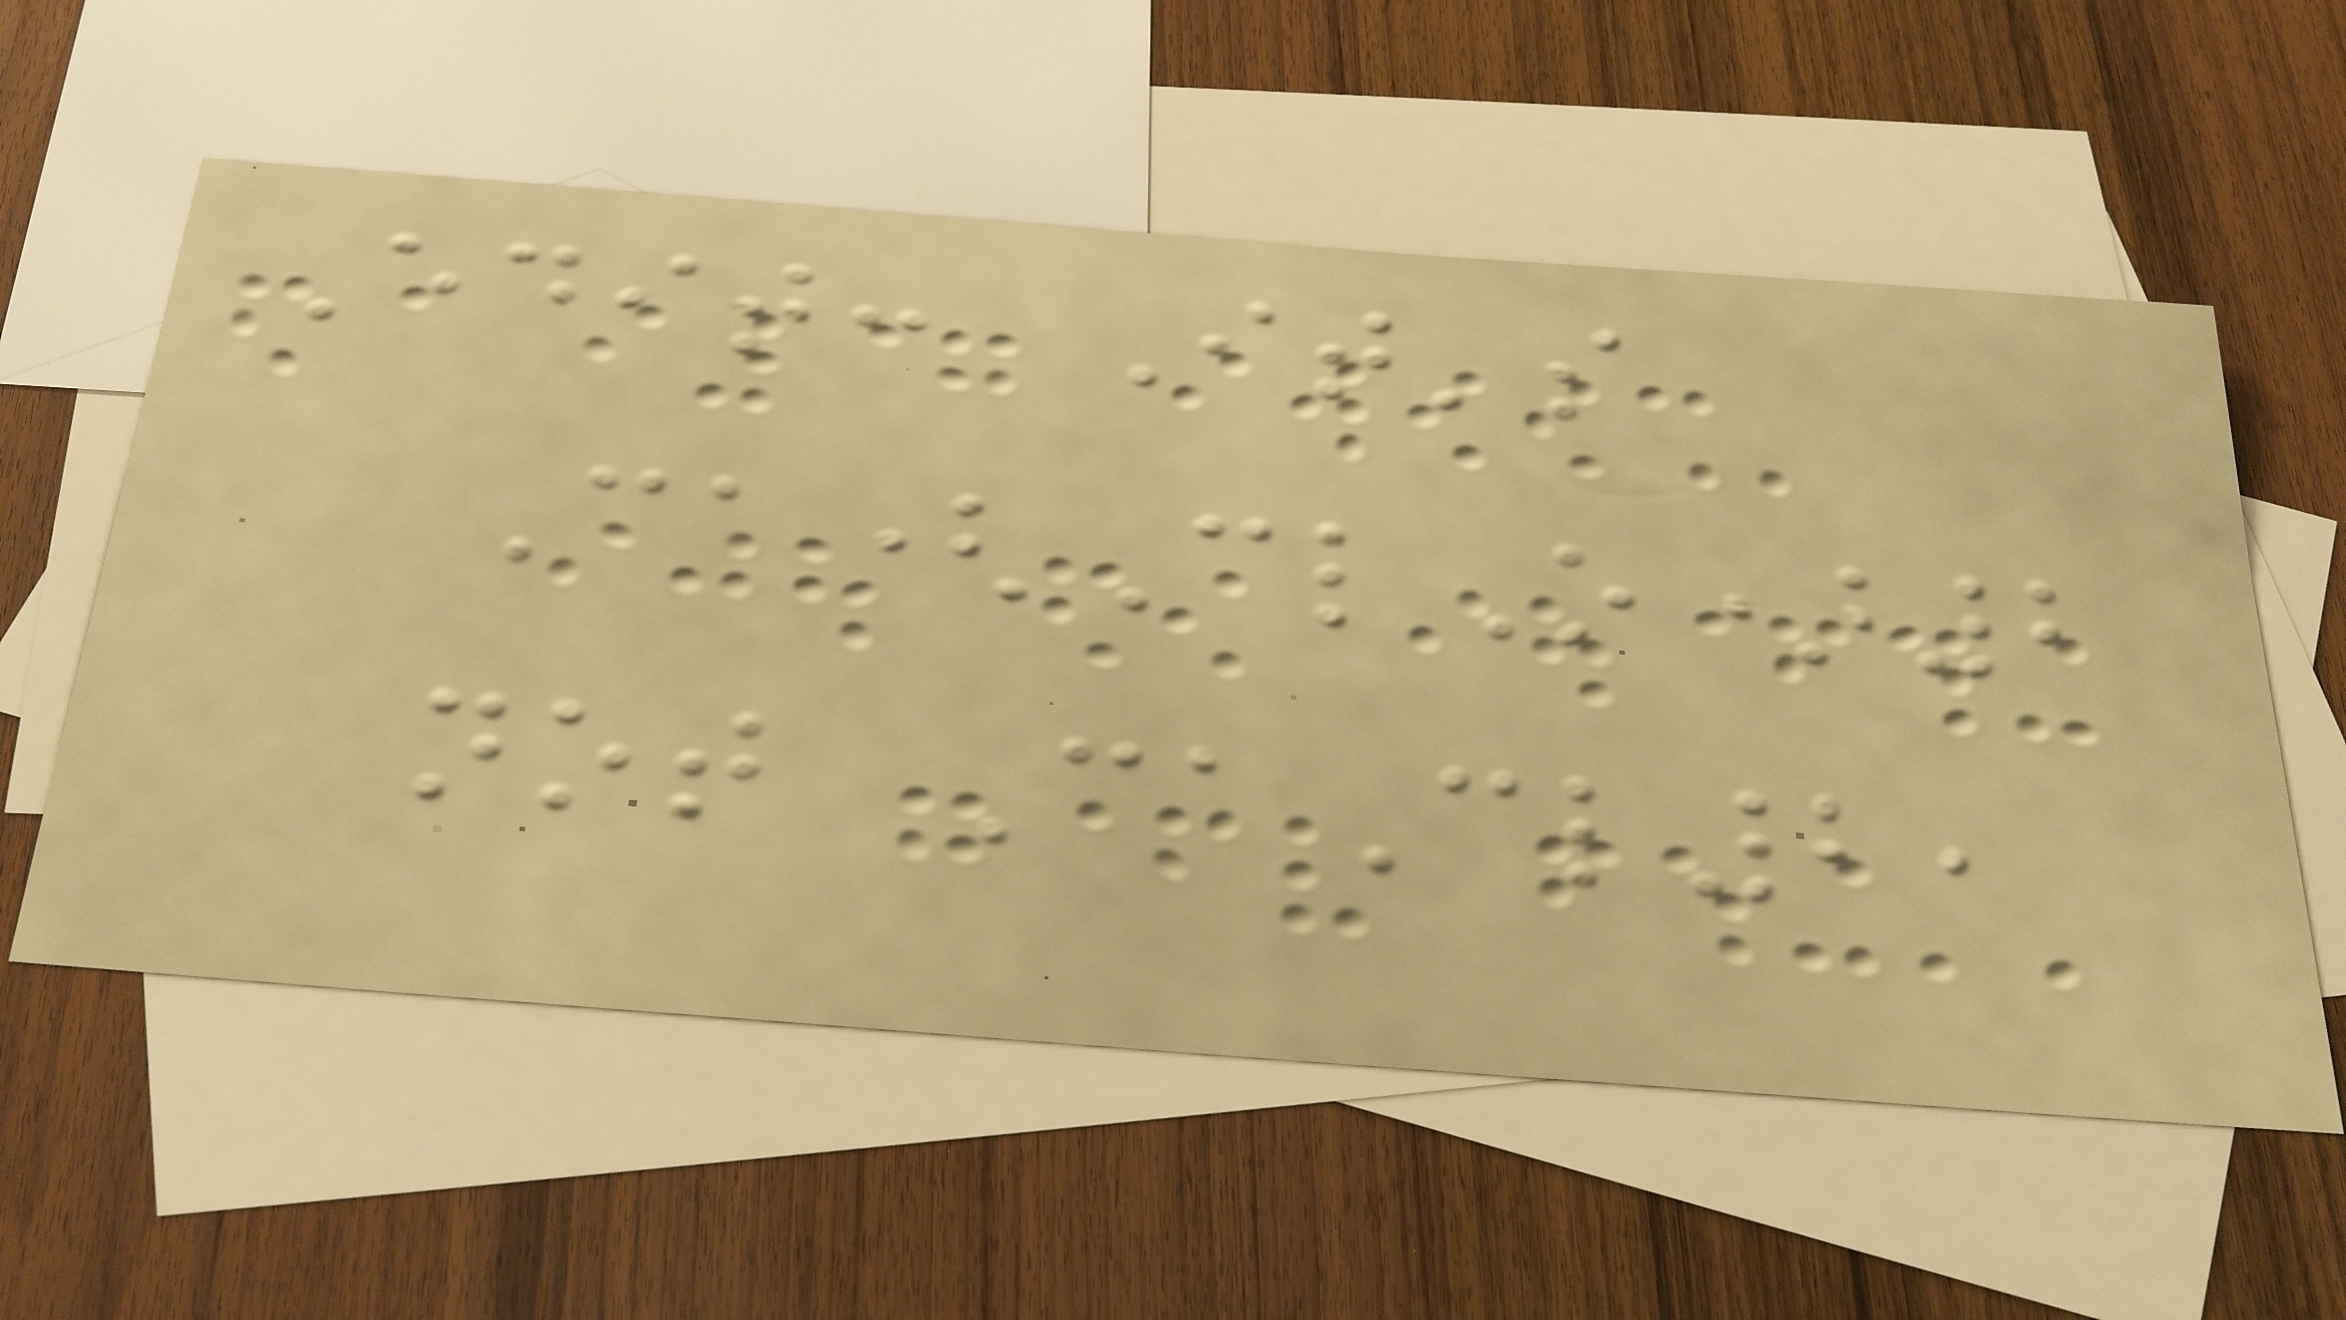Edit: It's
Ca(ClO)2
not CaCl2,
